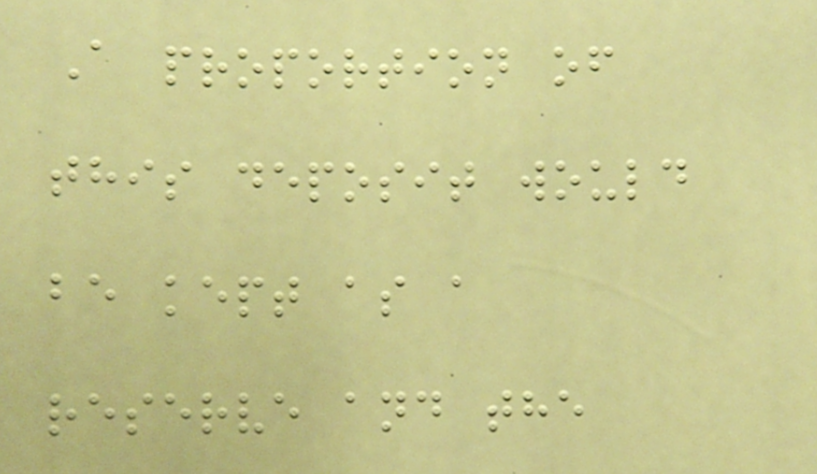A proportion of
this deposit would
be kept as a
reserve and the
